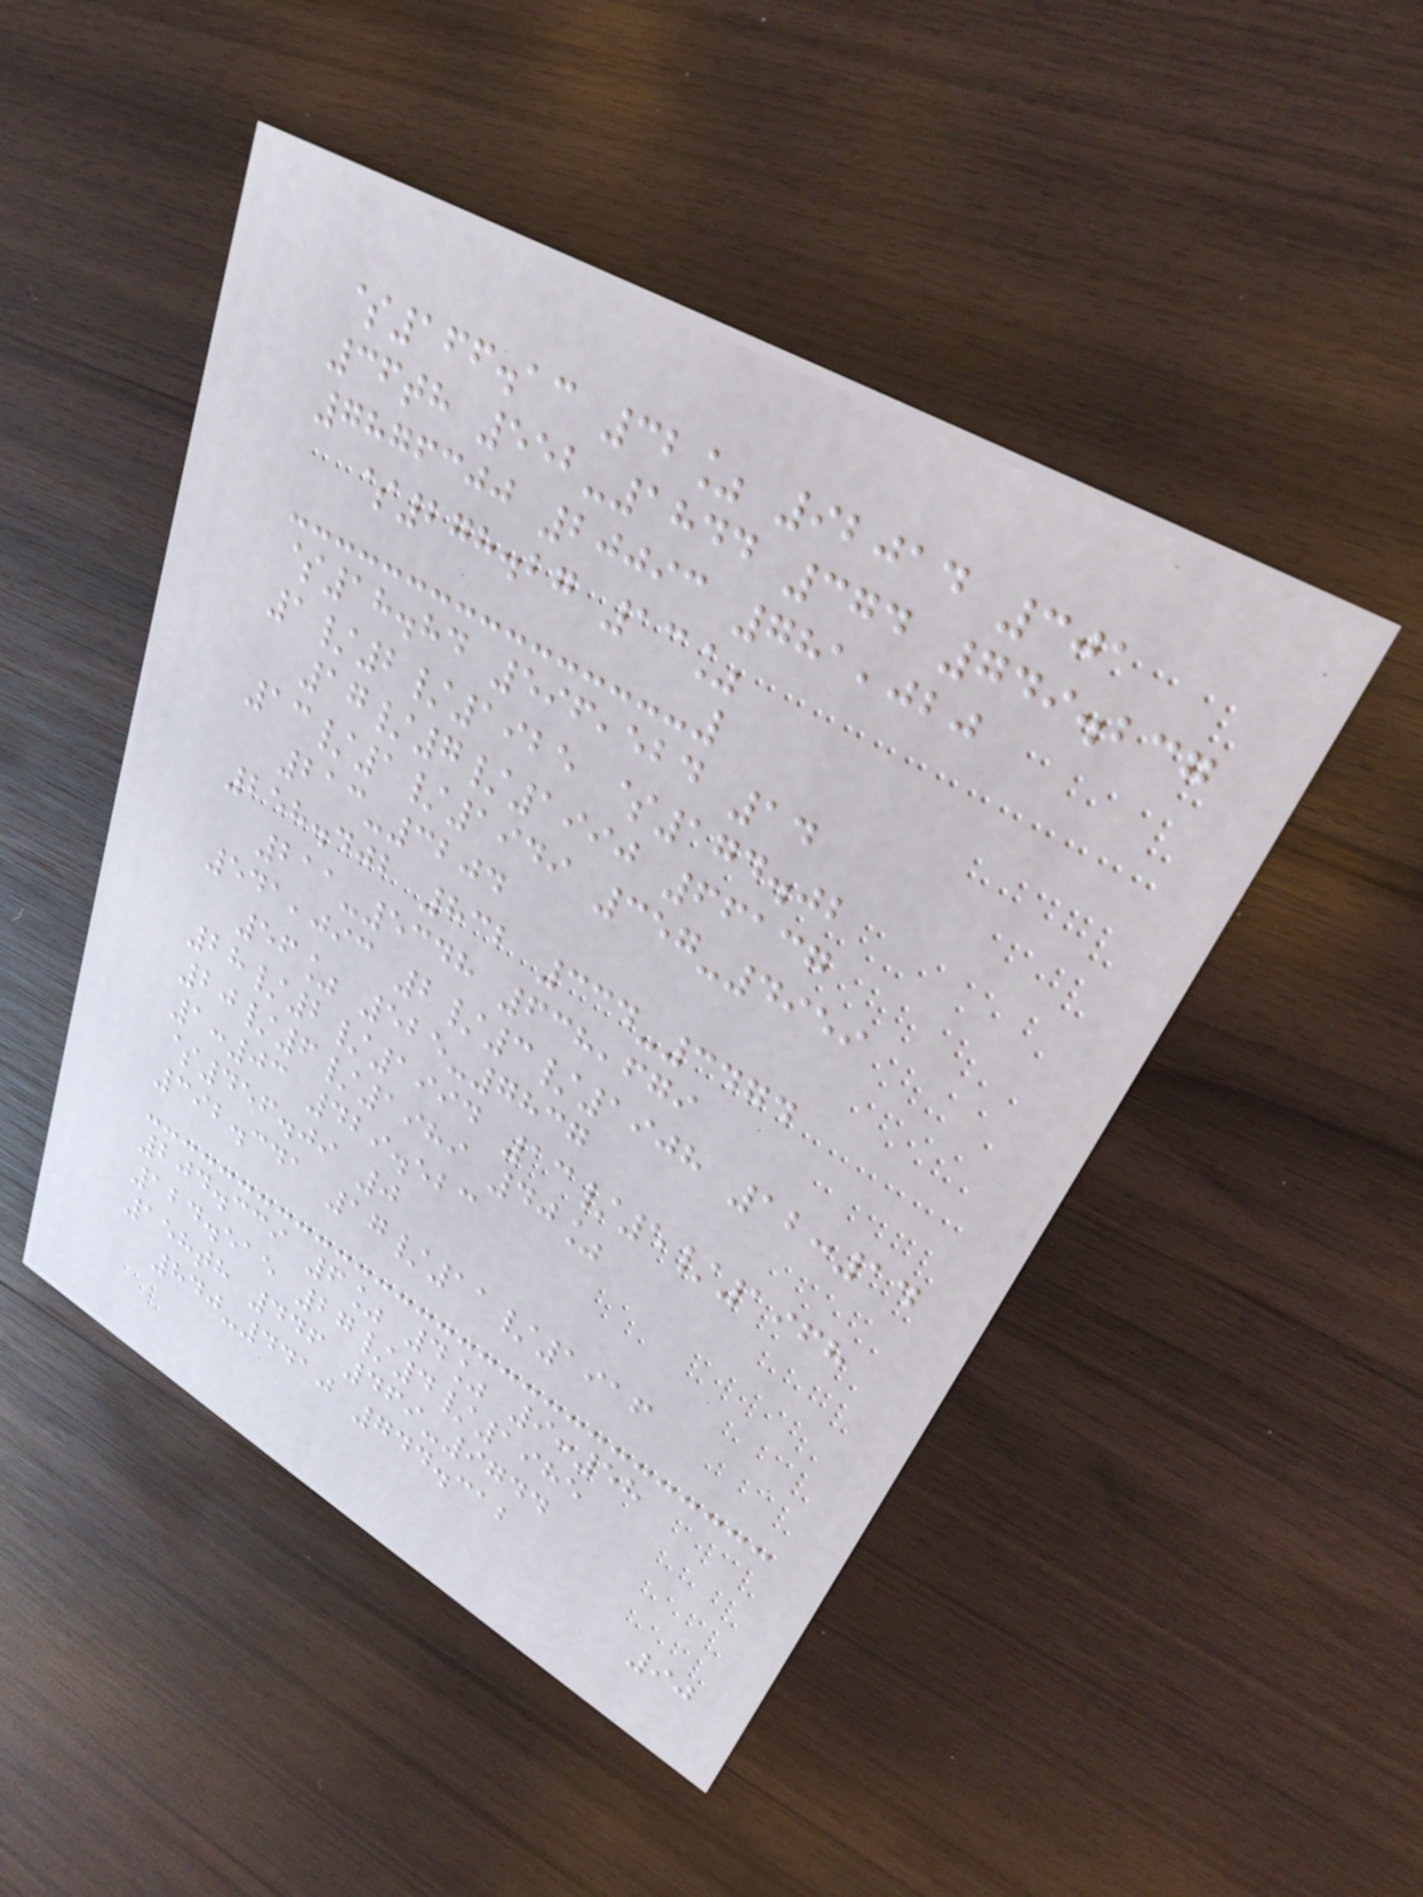$166.13 32% 92014 301
36th 552-1844 374 749.237
7876300 20093 781,020
$278.27 13%
$18.84 596,524 14
1/2/1925 $174.02
17/7/1990 66137
13/1/1949 357-4959
213-3204
258.402 832 334-3474
211-5348 638,679
541,093 2/3/1908 12:14
56% 525-7837
28/2/1994 13/5/1968
20/6/1989 40%
1:03 429.523
$456.09 0
392.341 17/11/1916
204.339 6% 4% 9:58
124.515 27/4/1985
158th 446 469-9744
840-4410 744.312
90
